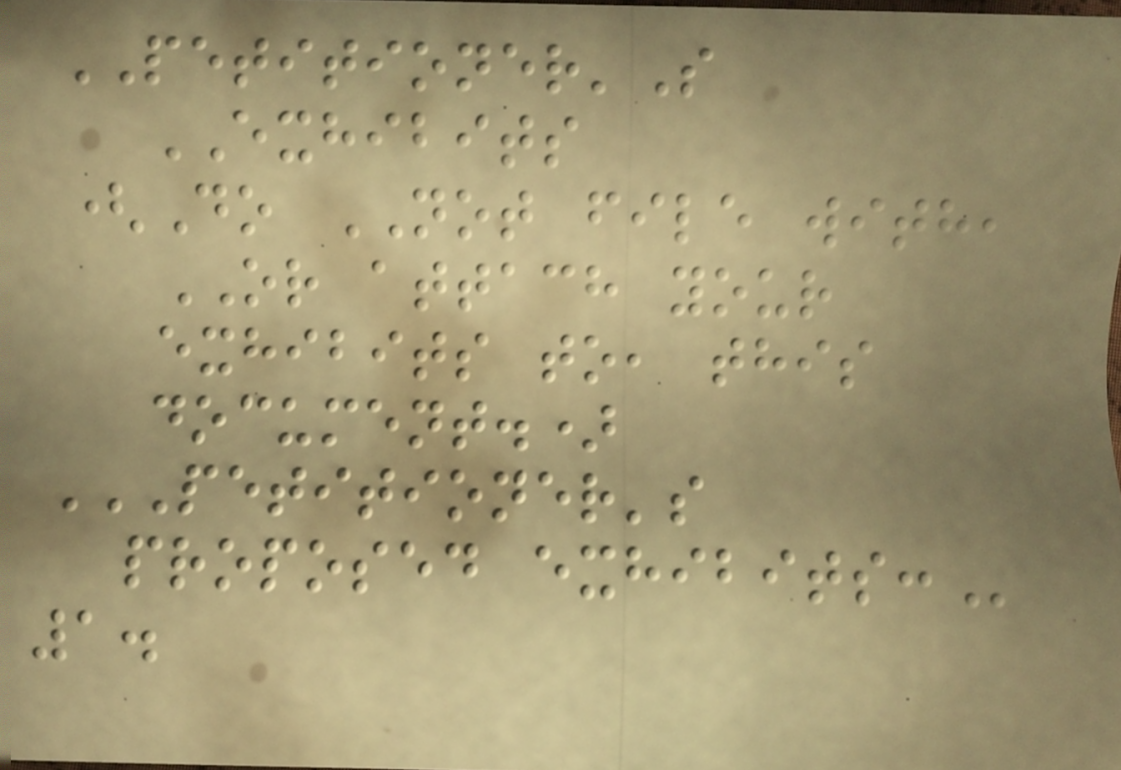PETITIONER'S
EXHIBITS
(Do NOT file with,
OR attach your
exhibits to, this
document.)
PETITIONER'S
PROPOSED EXHIBITS:
1.
